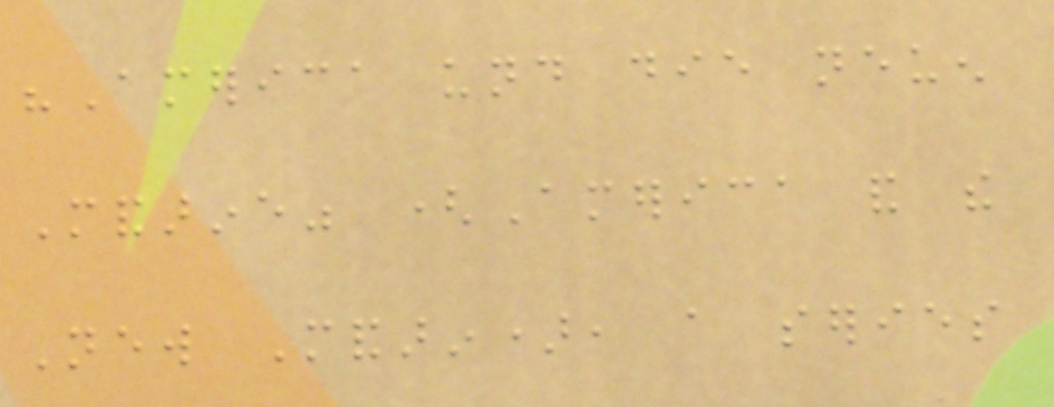"America und die neuen
Mandarine" (America and the
New Mandarin), a series
